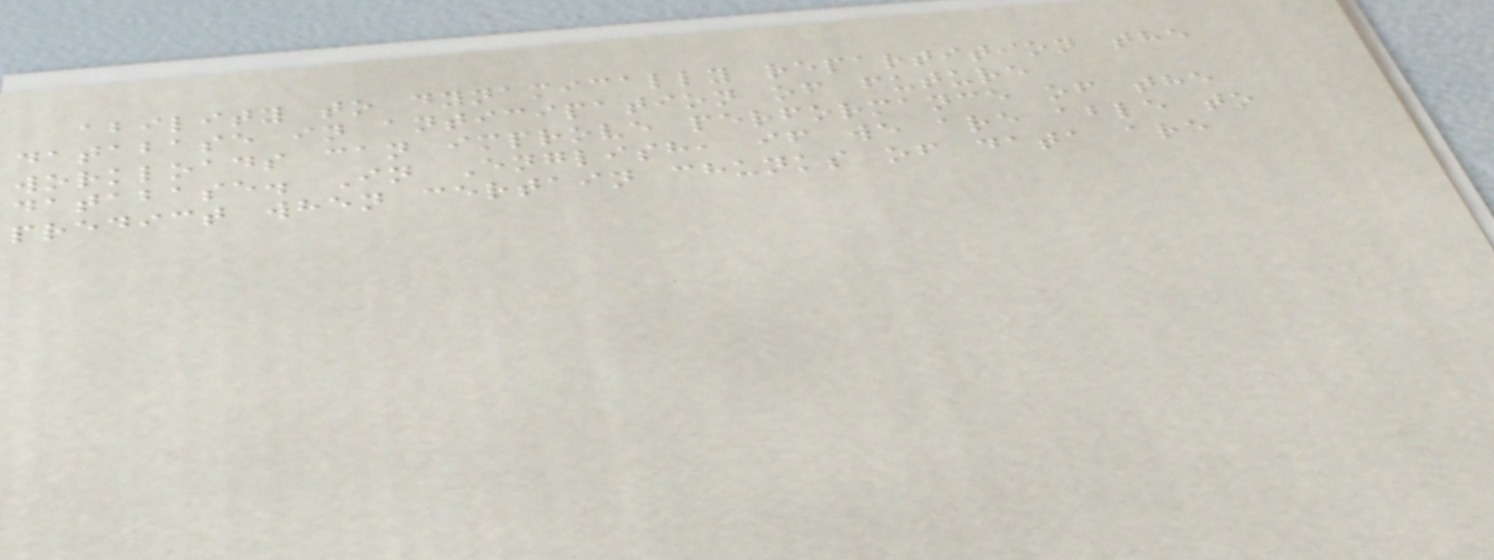ability to dynamically repartition the
database in anticipation of future
workloads can improve performance of the
database. In English, if we are able to
predict when certain chunks of data are
